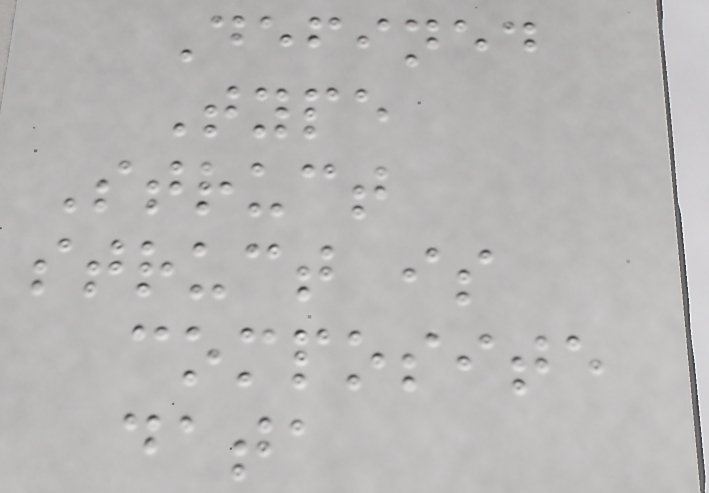Defined
Type
Struct
struct is
composite
data
